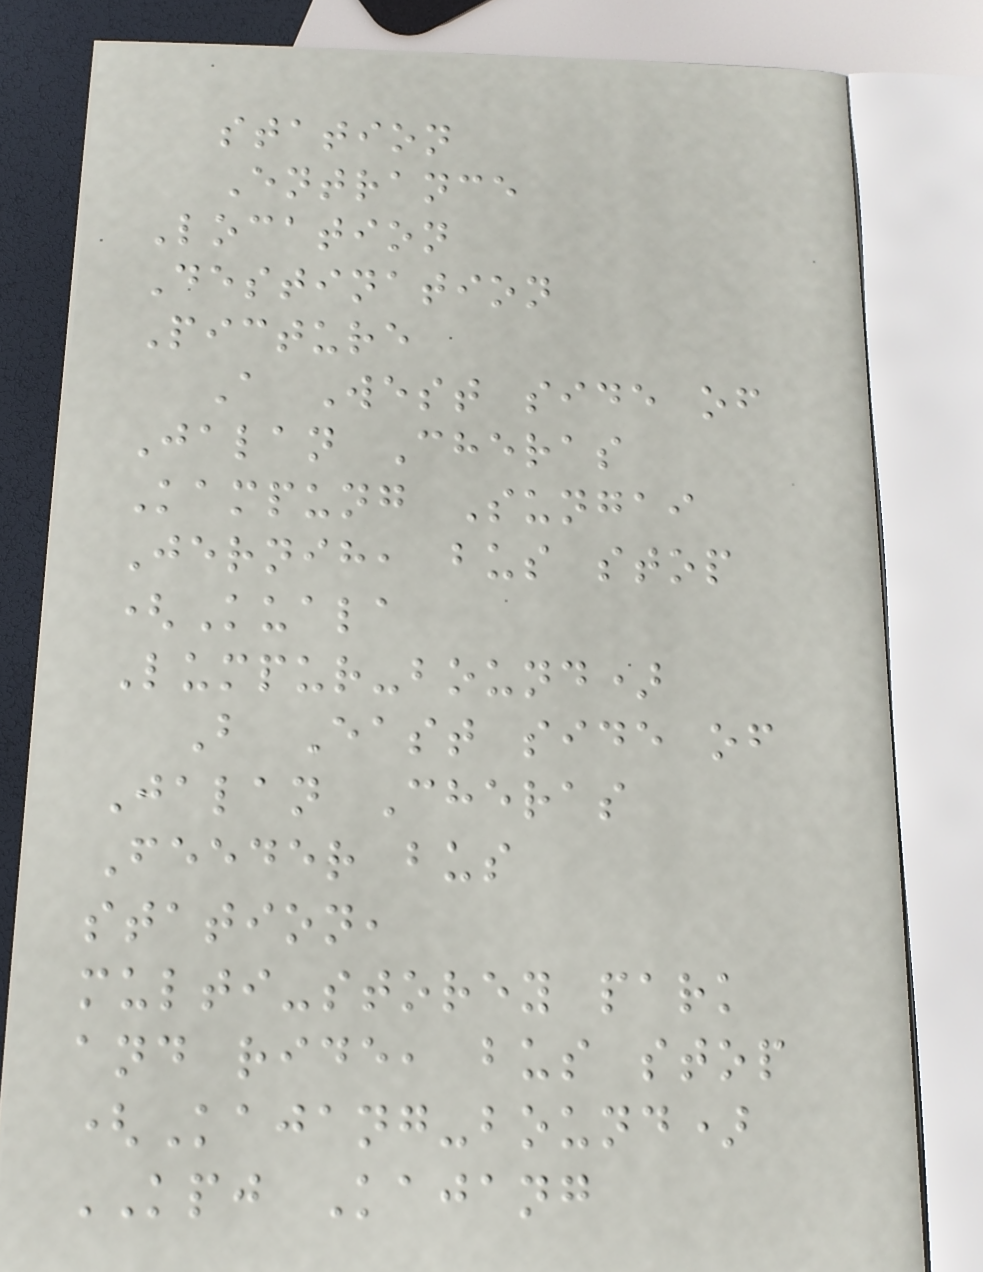station
Entrance
Location
Destination
Picture
A West side of
Jalan Cheras
Kampung Sungai
Jernih, bus stop
(Kuala
Lumpur-bound)
B East side of
Jalan Cheras
Feeder bus
station,
multi-storey park
and ride, bus stop
(Kajang-bound)
KPJ Kajang
